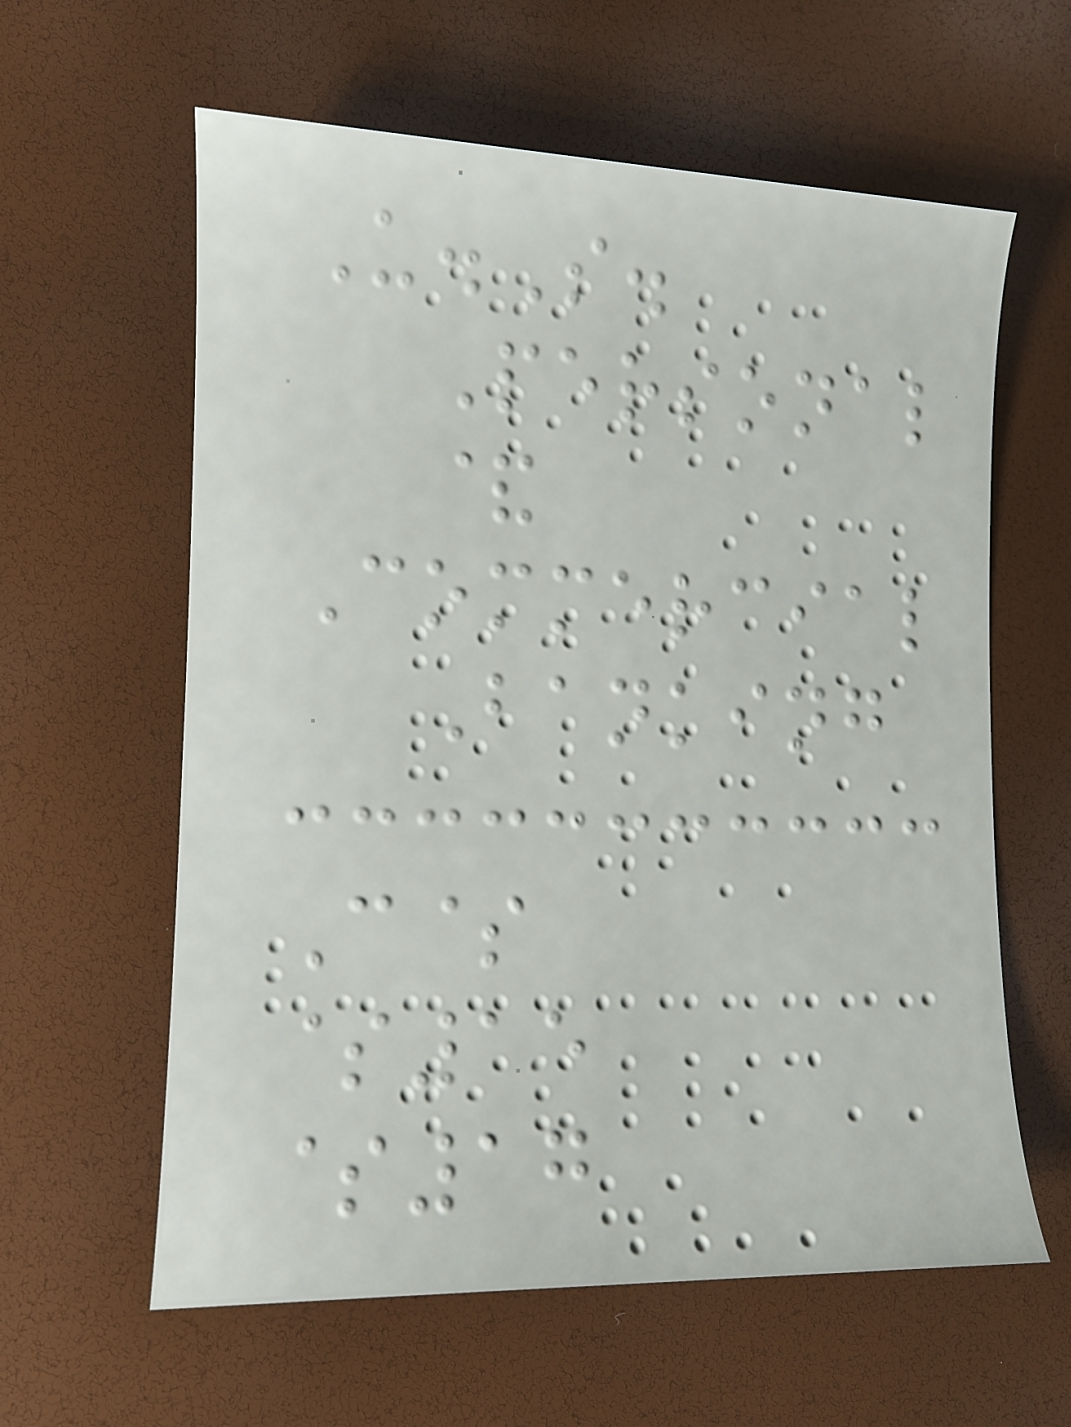U.S.
Personal
&
Commercial
Banking
C$
$15
$17
